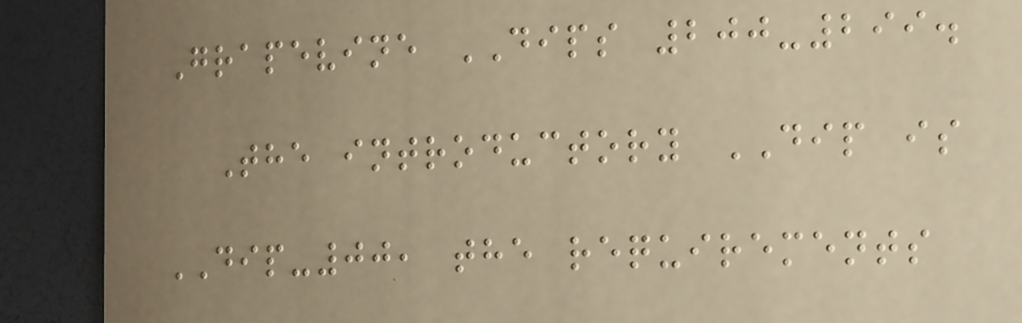Grapevine DIPS 200-299.
The introductory DIP is
DIP-00, the requirements
